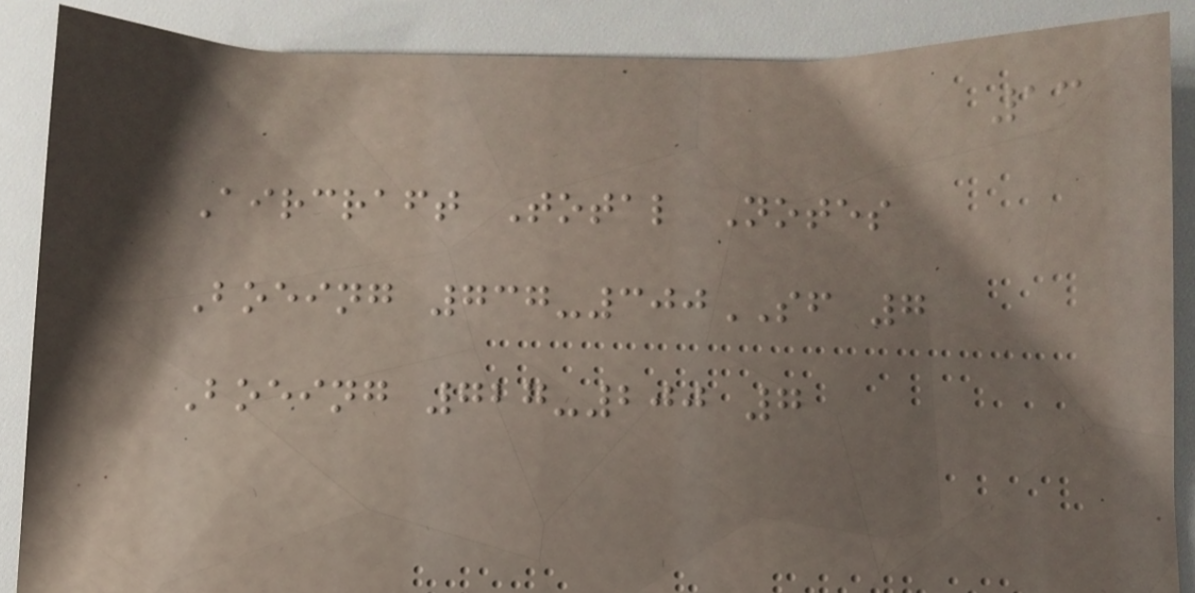13
Aircraft Total Notes
Boeing 737-300SF 7
Boeing 727-200 7
